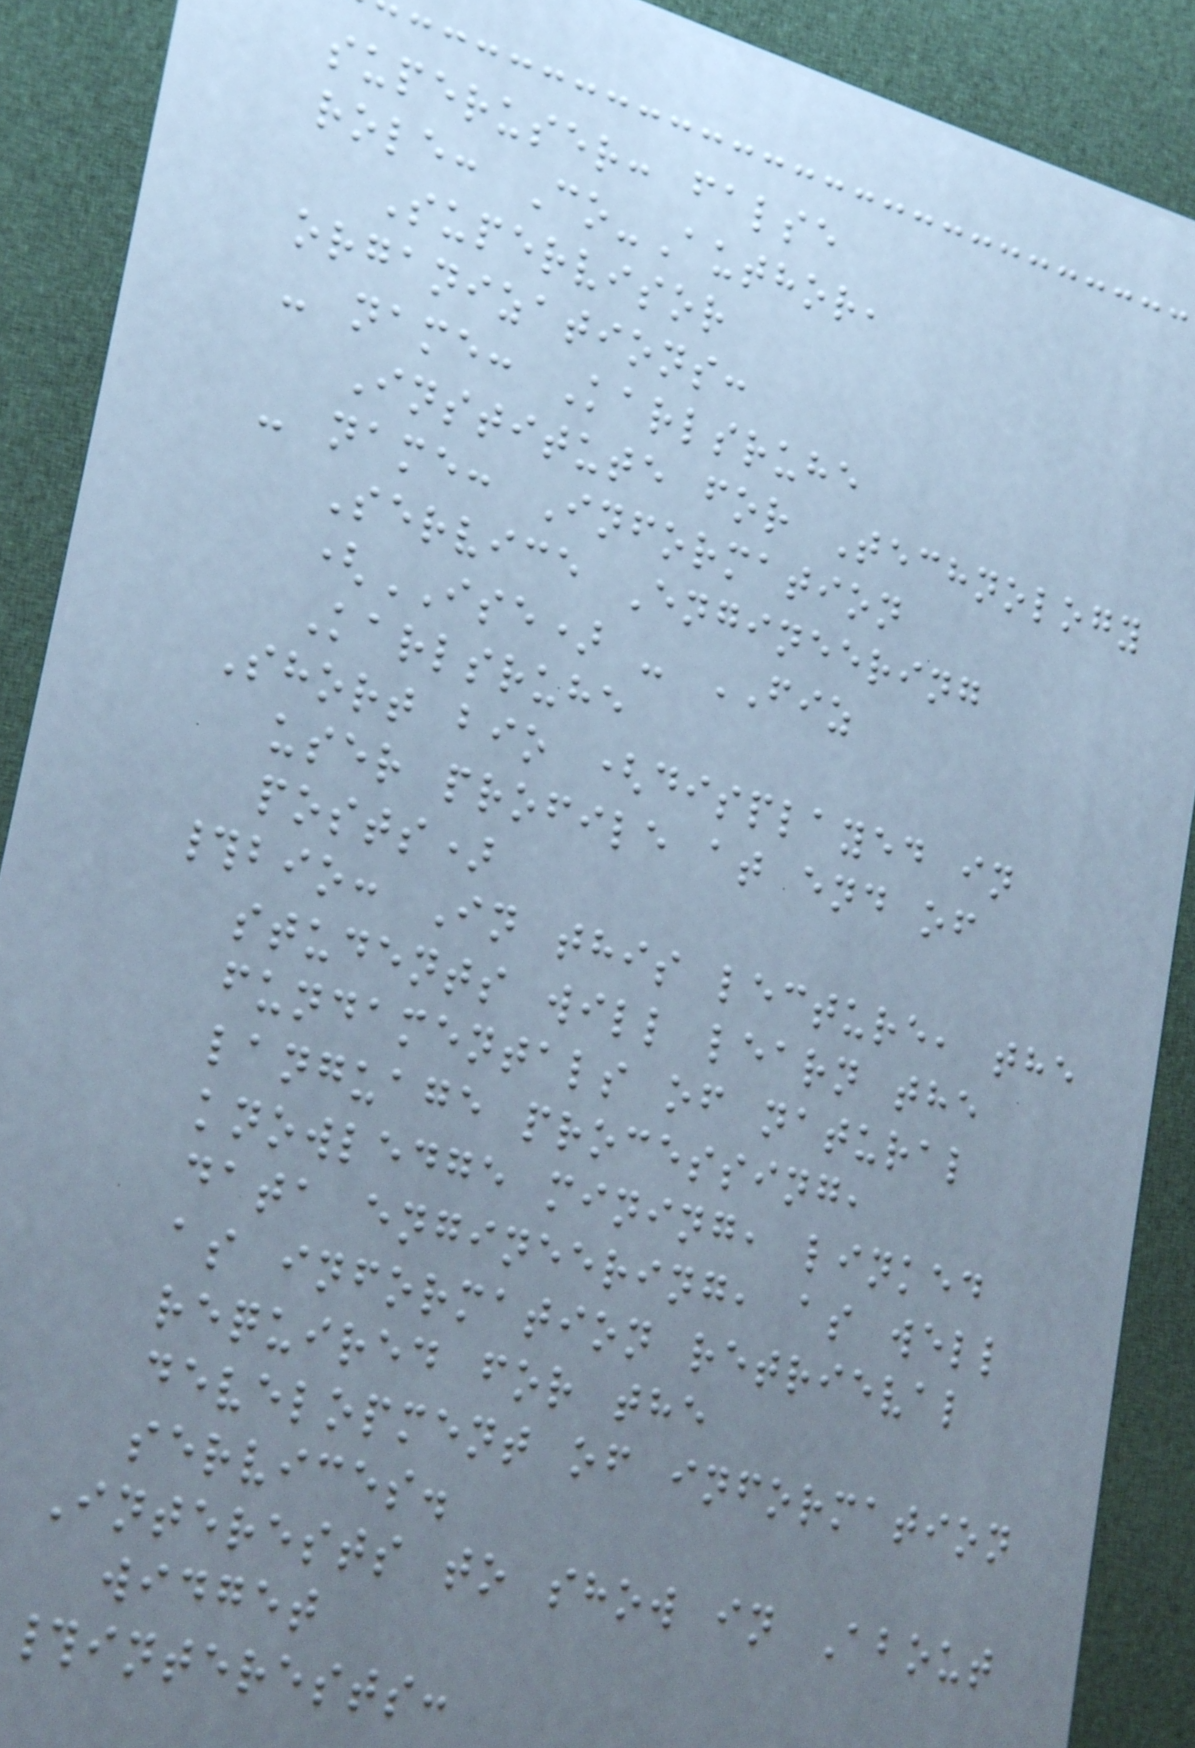superuser: false
role: Co-Author,
Supervisor
organizations:
- name: Karlsruhe
Institute for Technology
- name: Information
Service Engineering
(ISE) - FIZ
Karlsruhe
Short bio (displayed in
user profile at end of
posts)
#bio: In this lecture, the
students will learn the
fundamentals of natural
language processing,
knowledge mining, linked
data engineering, as well
as information retrieval
required for the
development of information
services.
Interests to show in About
widget
#interests:
